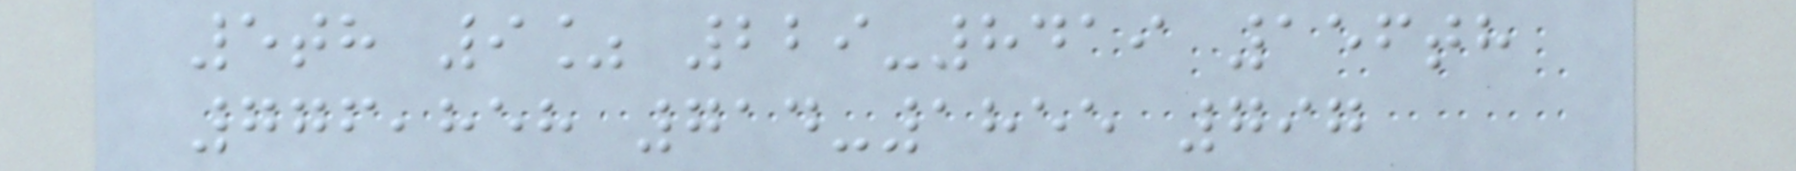5th 9% 229-8419 156th
776,858 714-1855 797
